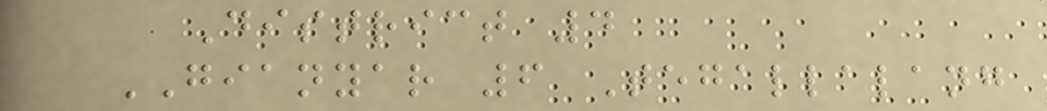District 4
GIANYAR 6 Tegallalang
